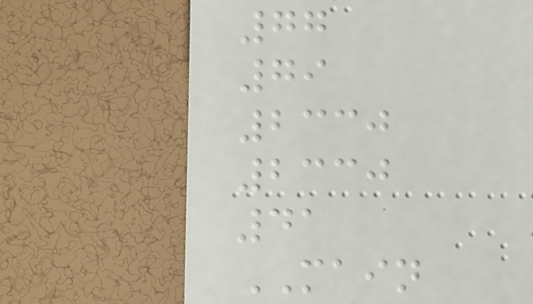77
79
2330
2330
41
MAIN
